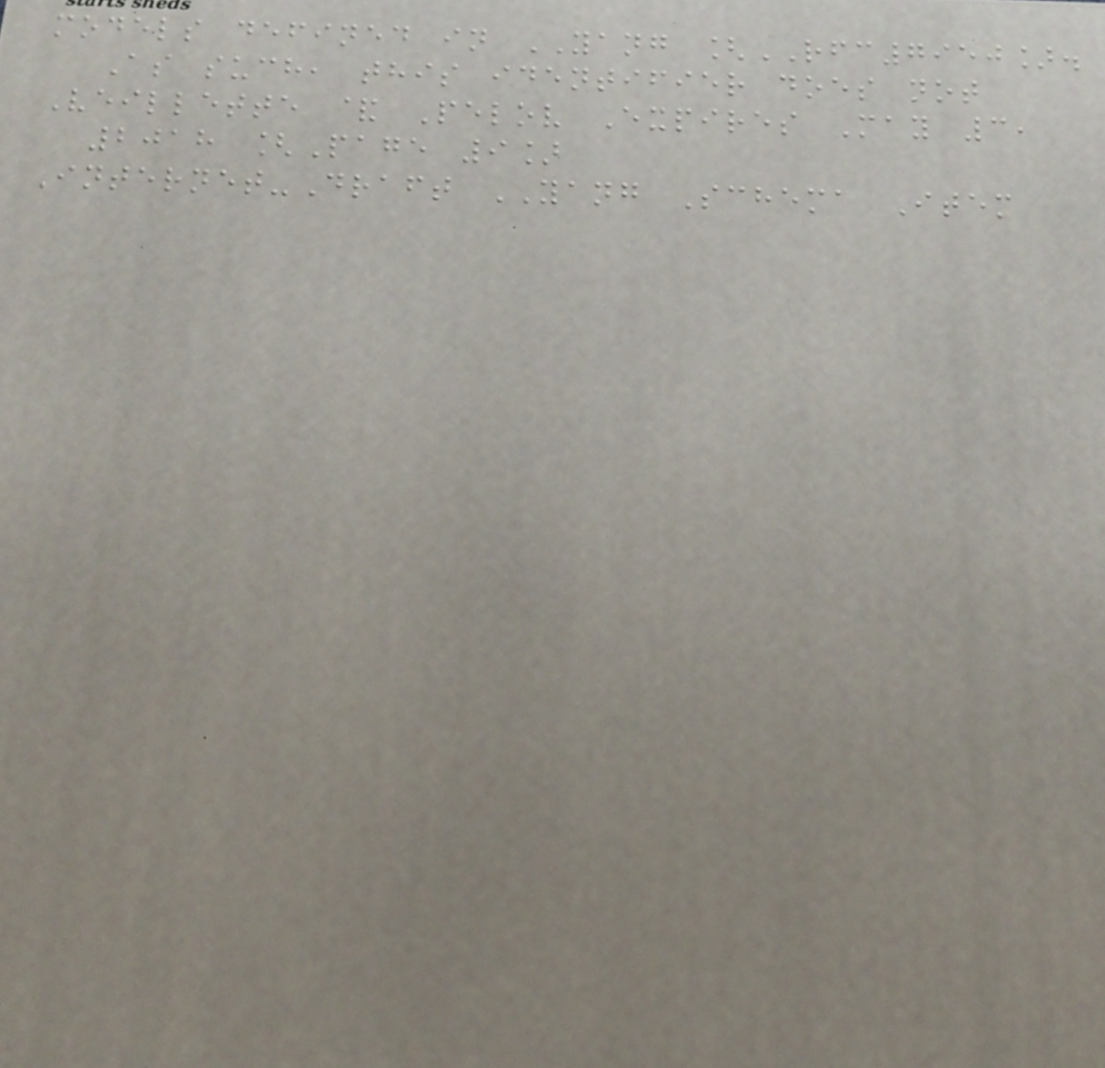models defined in YANG [RFC7950].
As such, this identifier does not
Veillette & Pelov Expires May 3,
2018 [Page 9]
Internet-Draft YANG Schema Item
